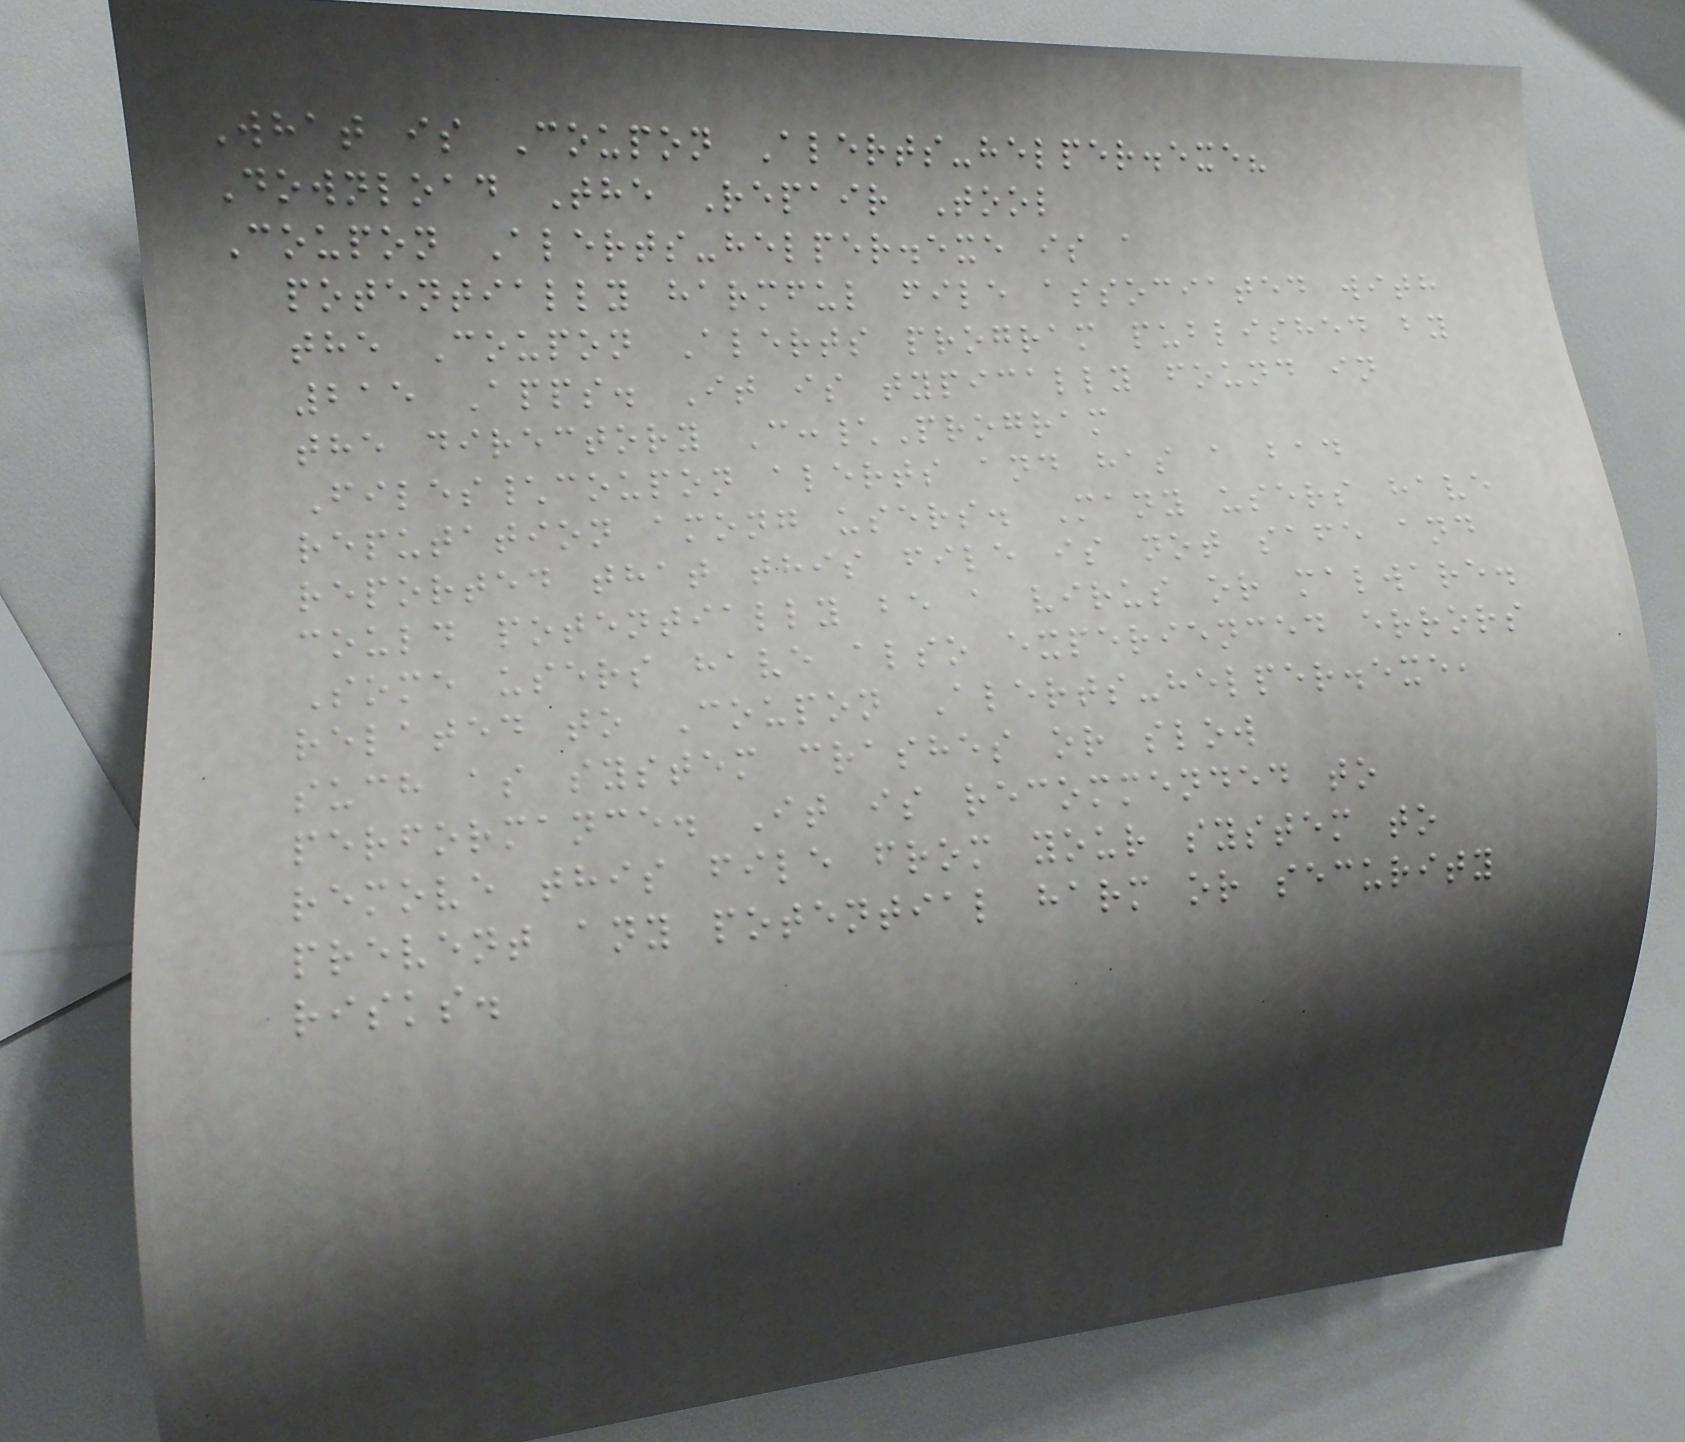What is Coupon Alerts-helper.exe?
Download The Repair Tool
Coupon Alerts-helper.exe is a
potentially harmful file associated with
the Coupon Alerts program published by
215 Apps. It is typically found in
the directory C:\Program
Files\coupon alerts and has a bad
reputation among users. Many users have
reported that this file is not safe and
could potentially be a virus or malware.
Some users have also experienced errors
related to Coupon Alerts-helper.exe,
such as system crashes or slow
performance. It is recommended to
remove this file from your system to
prevent any potential harm or security
risks.
